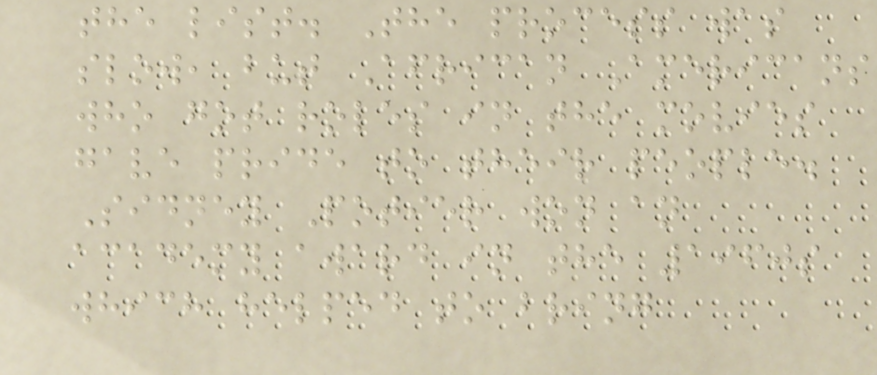the list. The process was
slow, but African Americans
who got roles in the movies
gave pride to their people.
Sidney Potier won an
academy award in the 1960s
which helped to bring
